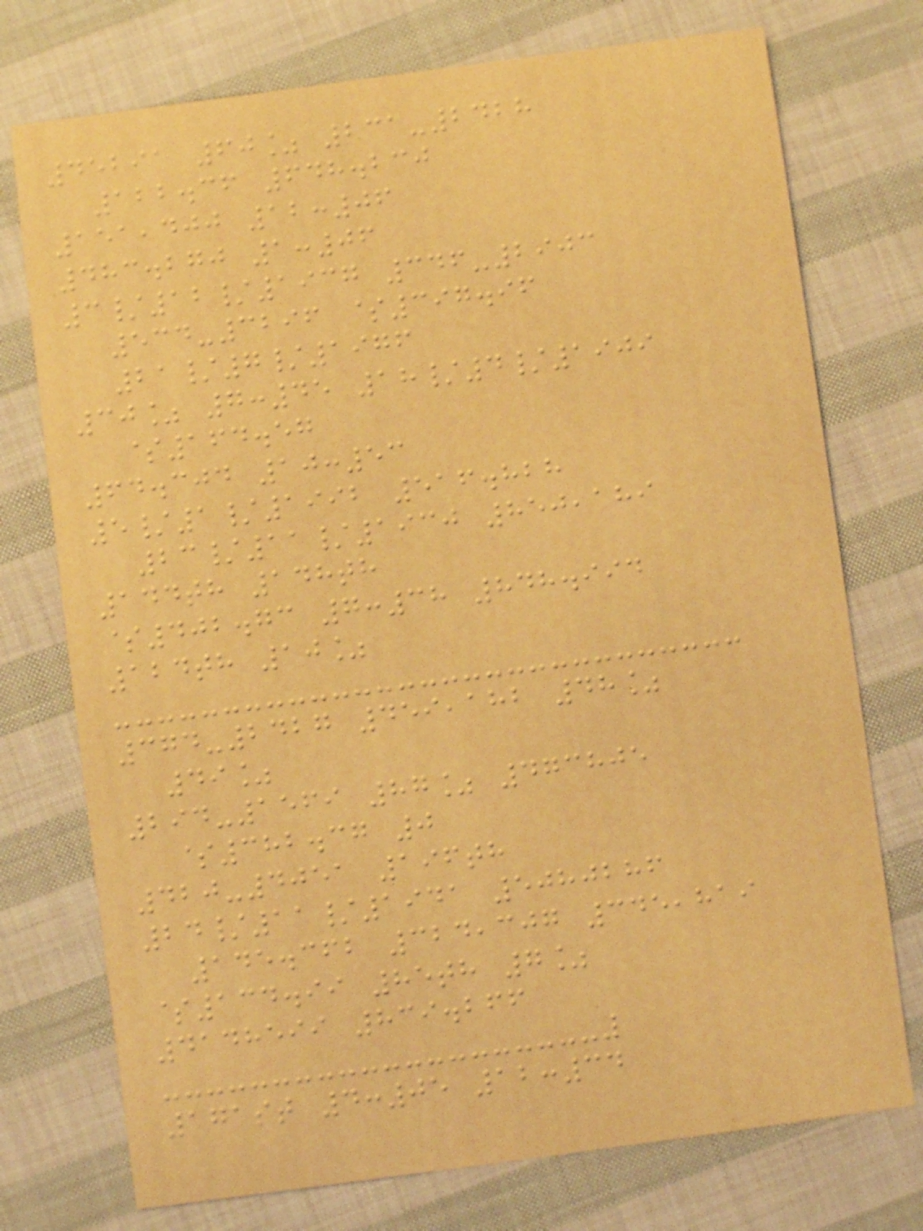45291 60% 231-2428
122.36 648.230
151,400 12:06
483.270 1:06
3/12/1937 346-2903
534-3296 $397.96
21/7/1976
30% 7:45 18/4/1909
$164.57
64.304 10:53
5/1/1992 516.828
23/11/1930 850,189
144th 148th
$402.73 7:38 848.994
124th 10%
374-2427 459,182 48%
49%
294-1569 87% 473805
$382.37 0
420-4051 196th
24/11/1941 5080286
145.362 324,307 345,819
$134.99 85th 7%
4148599 839.266
171st 4:05 12:34
